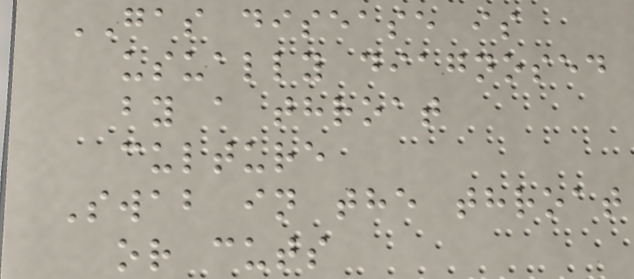GAS disease is
usually diagnosed
by a throat
culture
Swab in the throat
or cuts
